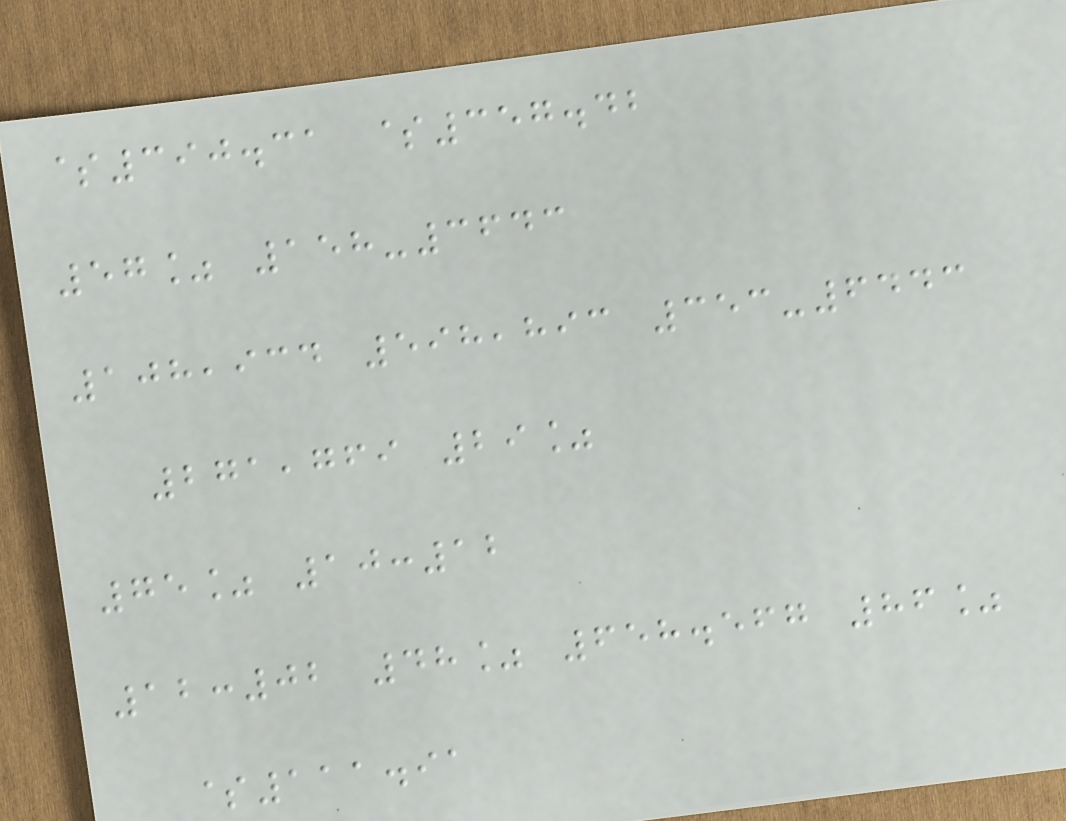$390.31 $357.42
57% 158-3643
108,934 598,893 353-6443
271,769 29%
75% 10:12
12:02 48% 658.567 86%
$111.91
